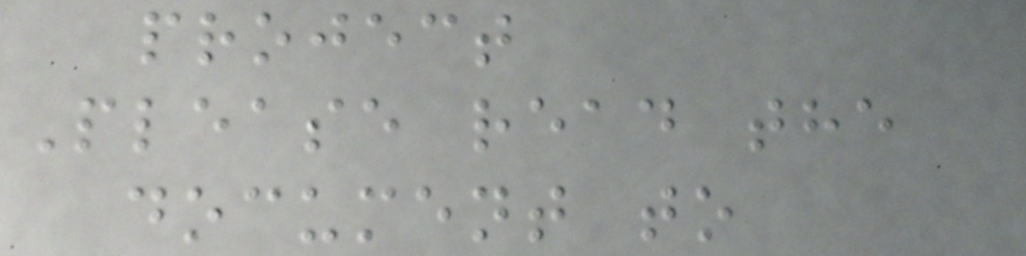project
Please read the
document to
